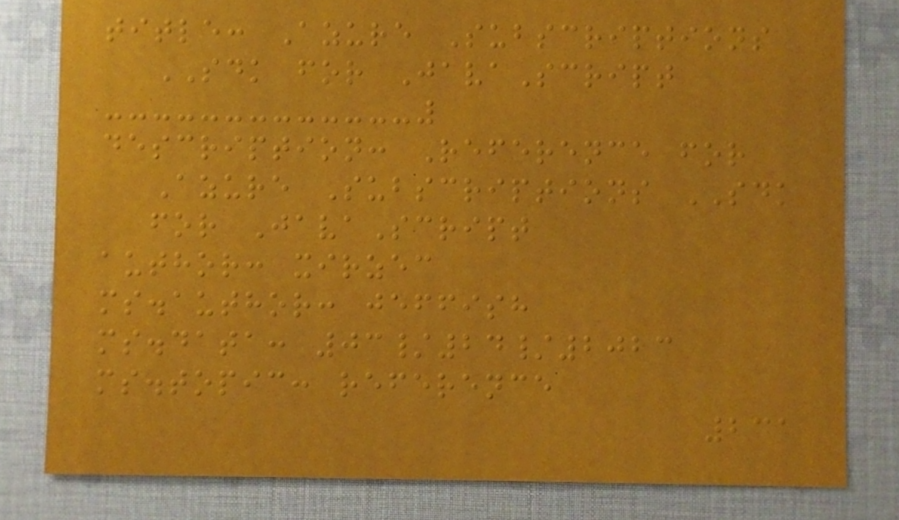title: Azure Subscriptions
SDK for JavaScript
description: Reference for
Azure Subscriptions SDK
for JavaScript
author: xirzec
ms.author: jeffish
ms.data: 03/24/2023
ms.topic: reference
231
